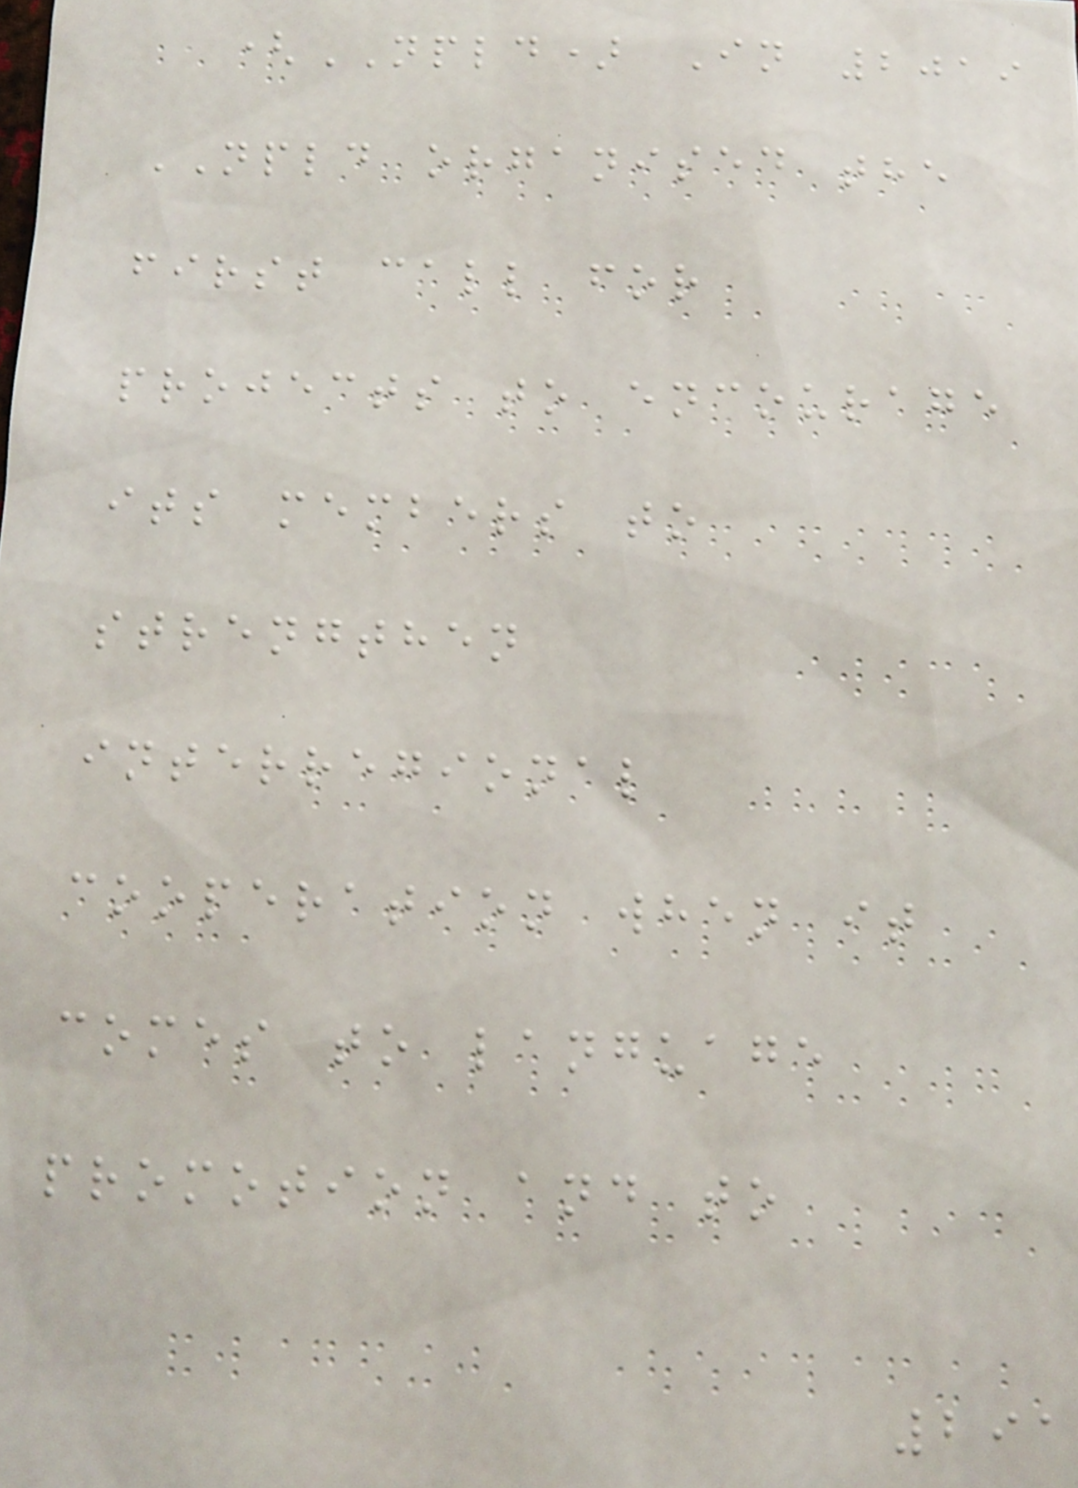(NPLD) In 2019
NPLD organised the
first call for
projects to encourage
its members to
strengthen
interregional
cooperation when it
comes to language
promotion and to
291
